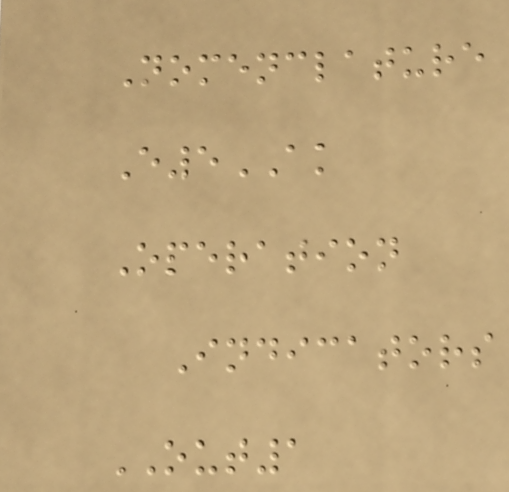Nomenclature
E5AK
Operation
Indicators
OUT1
